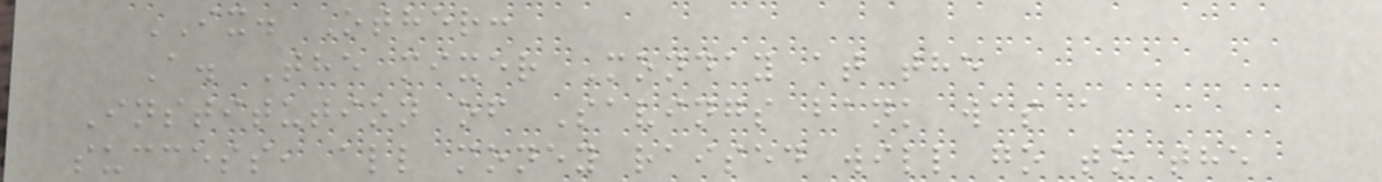IX. Other:
A. The mixer Monday at the
Institution of Savings bank was a
success, all money raised will go to the
